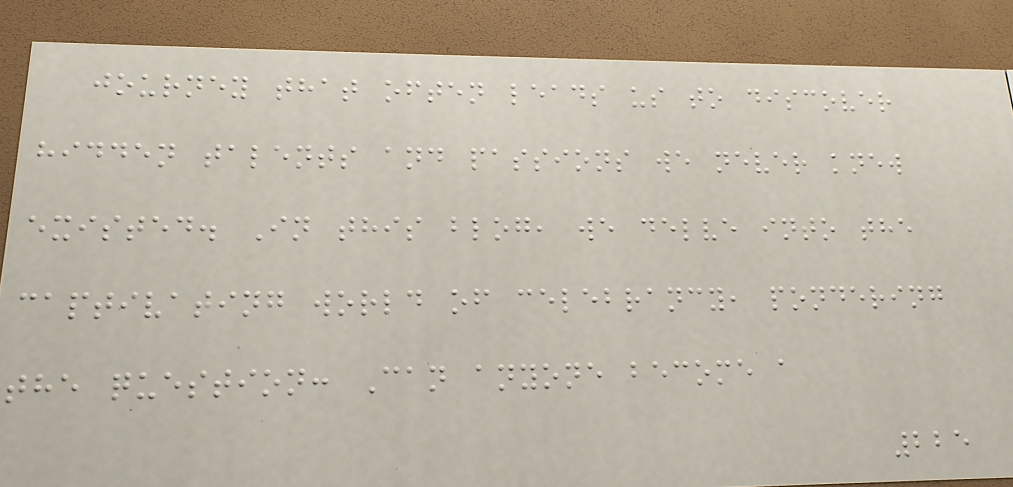journey that often leads us to discover
hidden talents and passions we never knew
existed. In this blog, we delve into the
captivating world of celebrancy, pondering
the question: Can anyone become a
225
